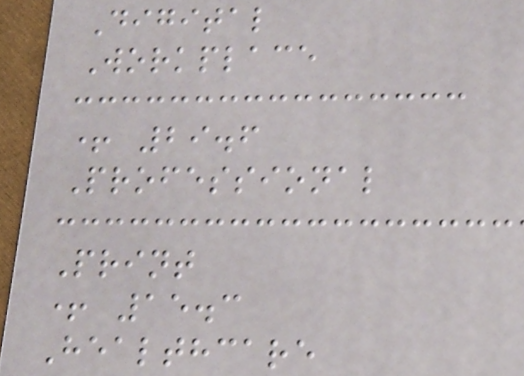Digital
Workplace
+ 29.6
Professional
Print
+ 15.3
Healthcare
